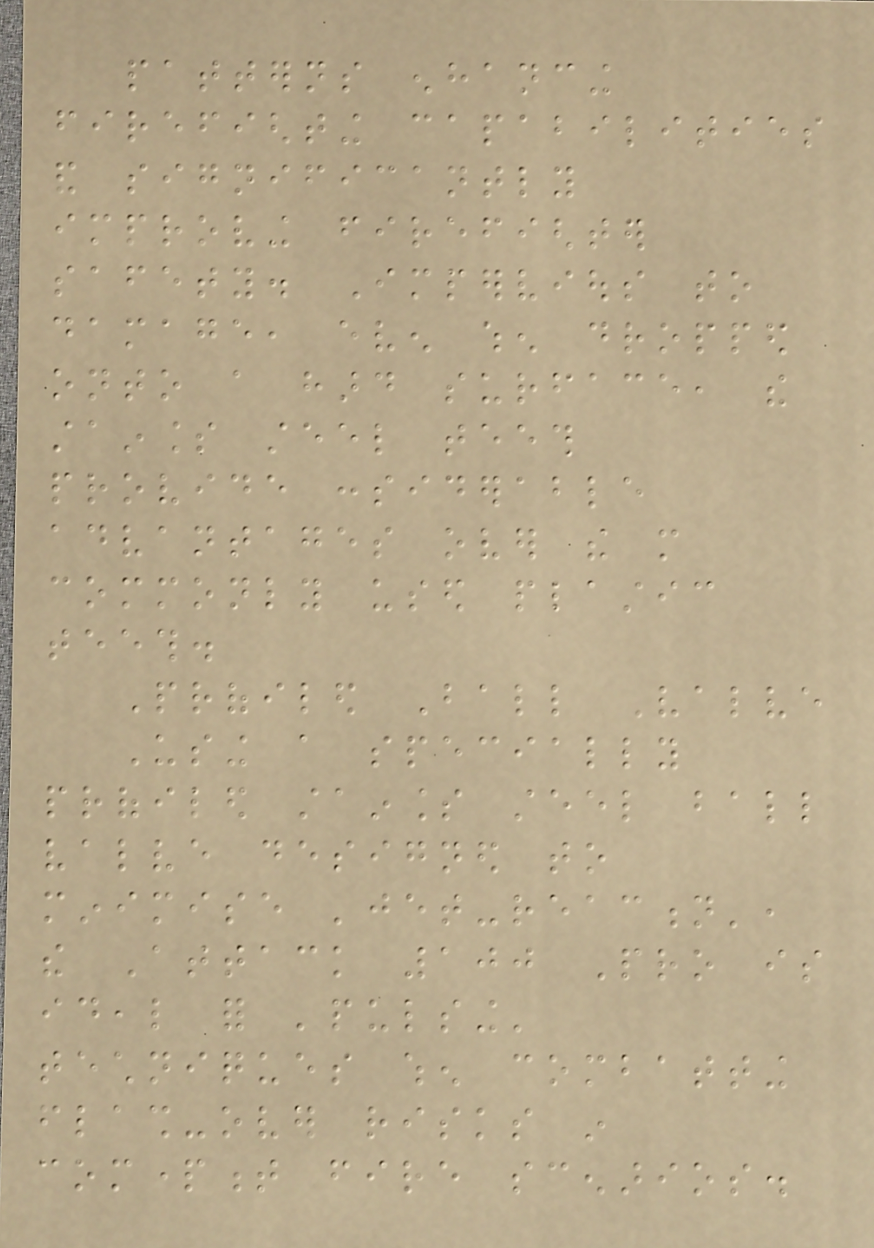patterns enhancing
firefighting capabilities
and significantly
improving firefighter
safety. Impervious to
damage, even when dropped
onto a hard surface, the
stainless steel teeth
provide considerable
advantages over the more
commonly used plastic
teeth.
Profiled Ball Valve
Using a specially
profiled stainless steel ball
valve designed to
minimise 'jet-reaction',
the Attack 100 Pro is
ideal for 'pulsing'
techniques when combatting
flash-over risks in
compartment fire scenarios.
